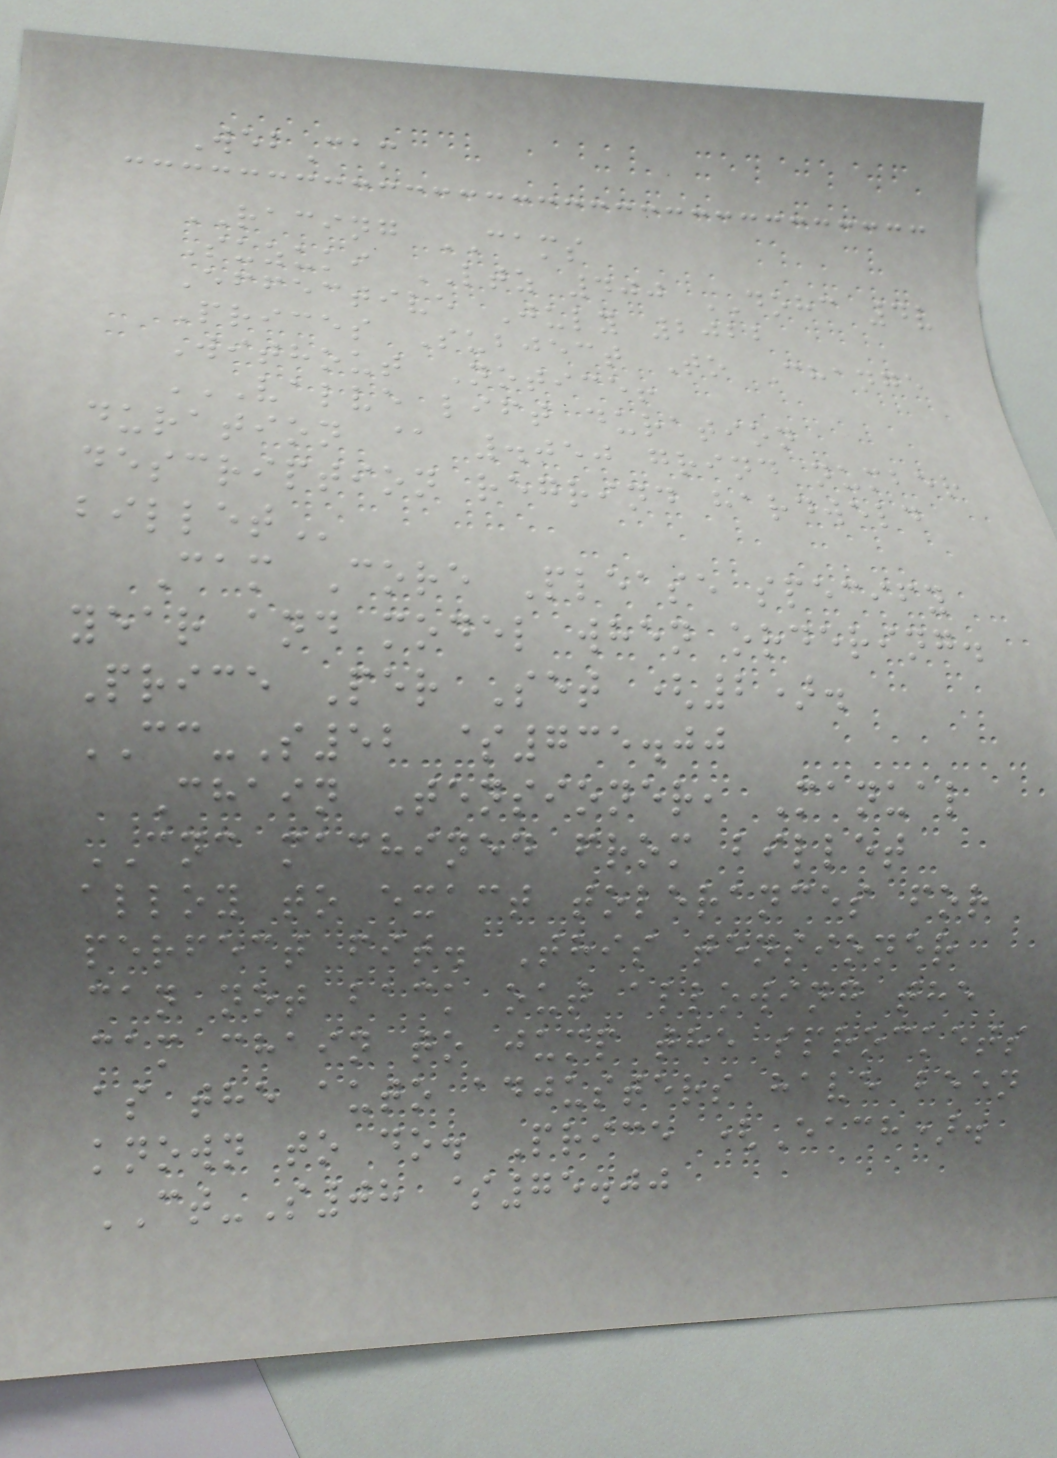WebCam
RACING CAMS
Suzuki LTZ 400 DOHC 4v
Effective July 2022
Prices Subject To Change
Without Notice!
VALVE LIFT DURATION
DURATION @ .050 GRIND NUMBER
DESCRIPTION REGRIND HARDWELD
BILLET
Cam Core Please specify
year and model when ordering.
Price Per Set (2).
CC-S52 $735.00
Chain Tensioner, Manual
CNC machined from billet
alloy to exact tolerances for
perfect fit. This tensioner
can not back out allowing the
cam chain to jump the sprockets
as the auto adjusters have been
known to do. Price (Each).
CT-S08 $75.00
